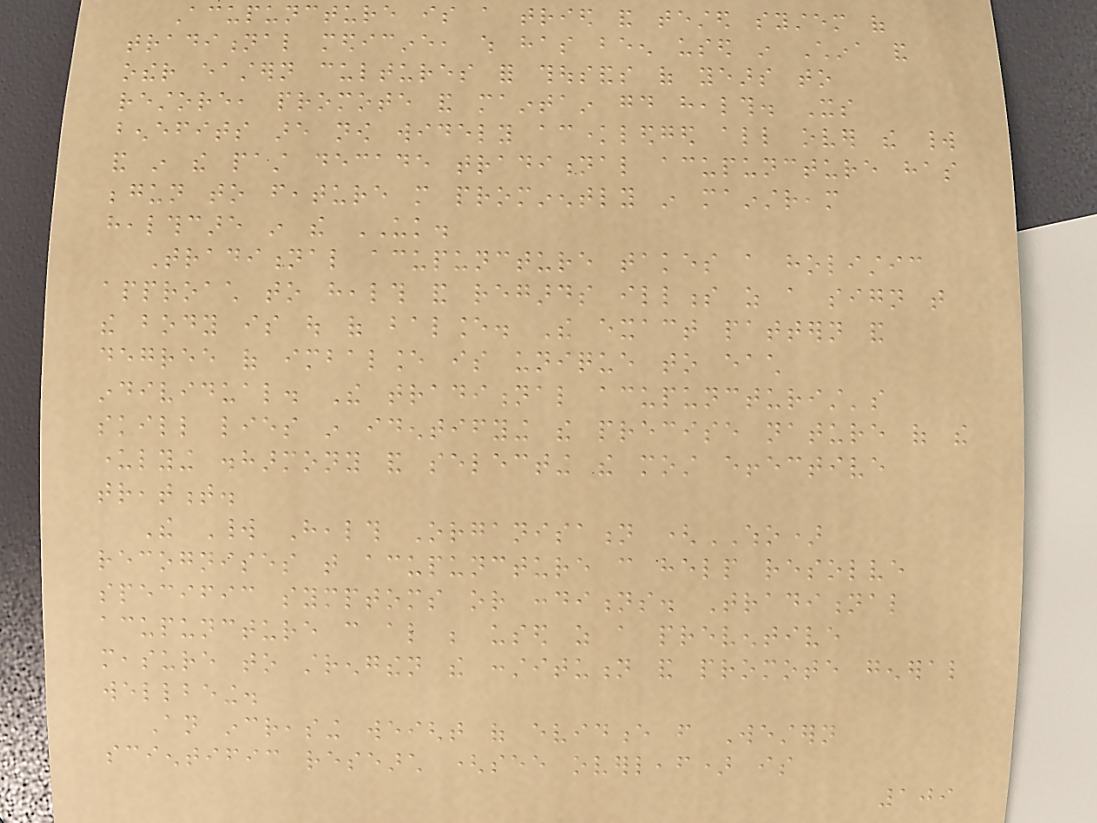Acupuncture is a tried and tested system of
traditional medicine, which has been used in China and
other eastern cultures for thousands of years to
restore, promote and maintain good health. Its
benefits are now widely acknowledged all over the world
and in the past decade traditional acupuncture has
begun to feature more prominently in mainstream
healthcare in the UK.
Traditional acupuncture takes a holistic
approach to health and regards illness as a sign that
the body is out of balance. The exact pattern and
degree of imbalance is unique to each
individual. The traditional acupuncturist's
skill lies in identifying the precise nature of the
underlying disharmony and selecting the most effective
treatment.
The World Health Organisation (WHO)
recognises that acupuncture can help resolve
specific symptoms or conditions. Traditional
acupuncture can also be used as a preventive
measure to strengthen the constitution and promote general
wellbeing.
An increasing weight of evidence from Western
scientific research (see overleaf) is
109
